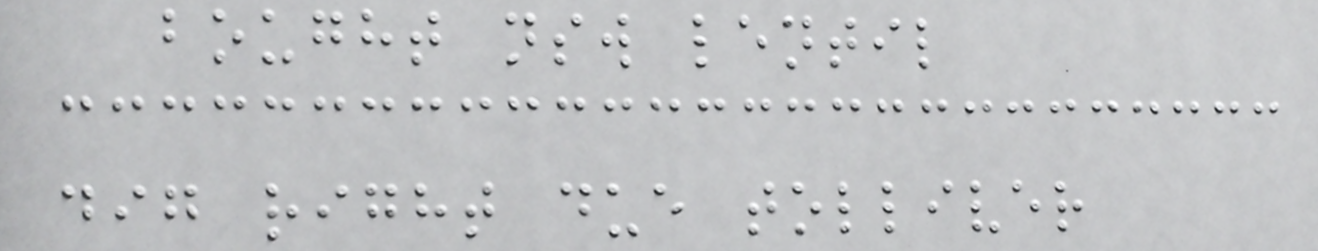bought nsw lentil
dig right due tolliver
